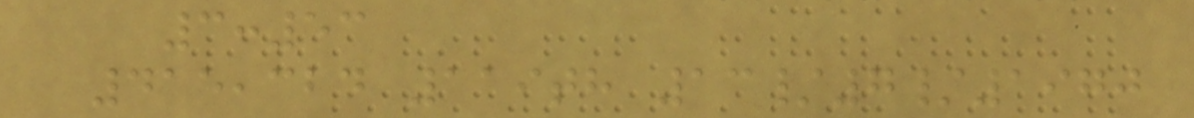3:53
415,324 119th 13/7/1970
